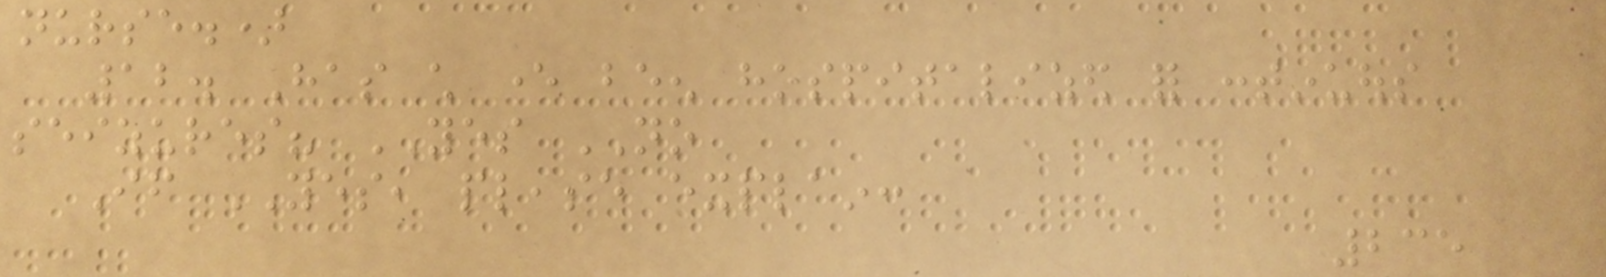nurse.)
12. Has child ever been hospitalized for continuous
seizures? YES NO
If YES, please explain:
235
